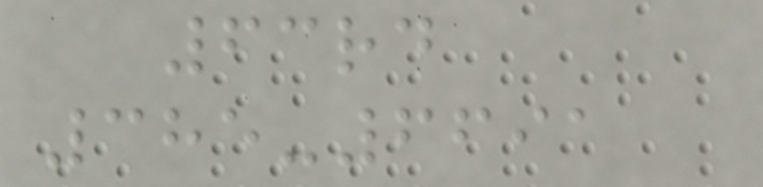63rd
385-6691
